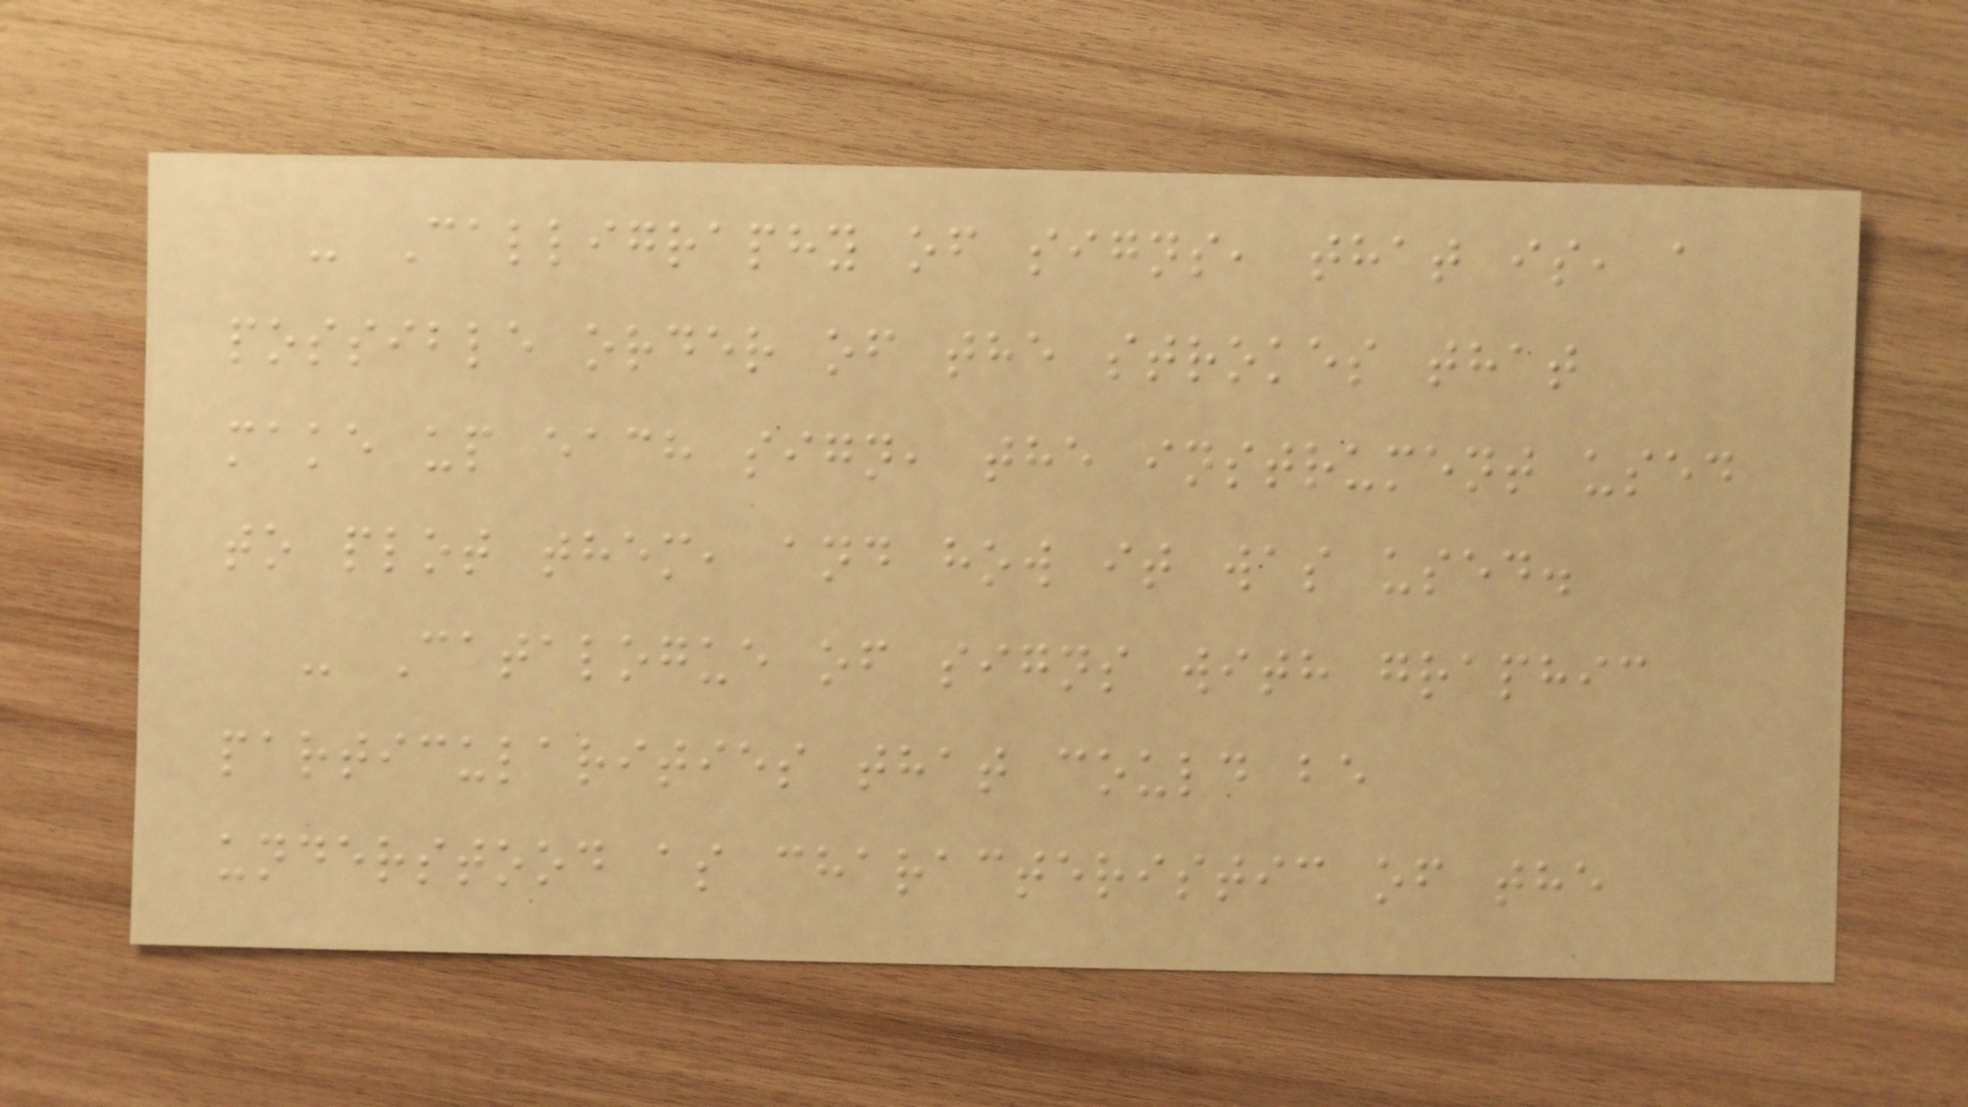- Calligraphy of signs, that is, a
possible order of the strokes that
make up each sign, the instrument used
to plot them, and how it was used.
- Catalogue of signs with graphic
particularities that could be
understood as characteristic of the
